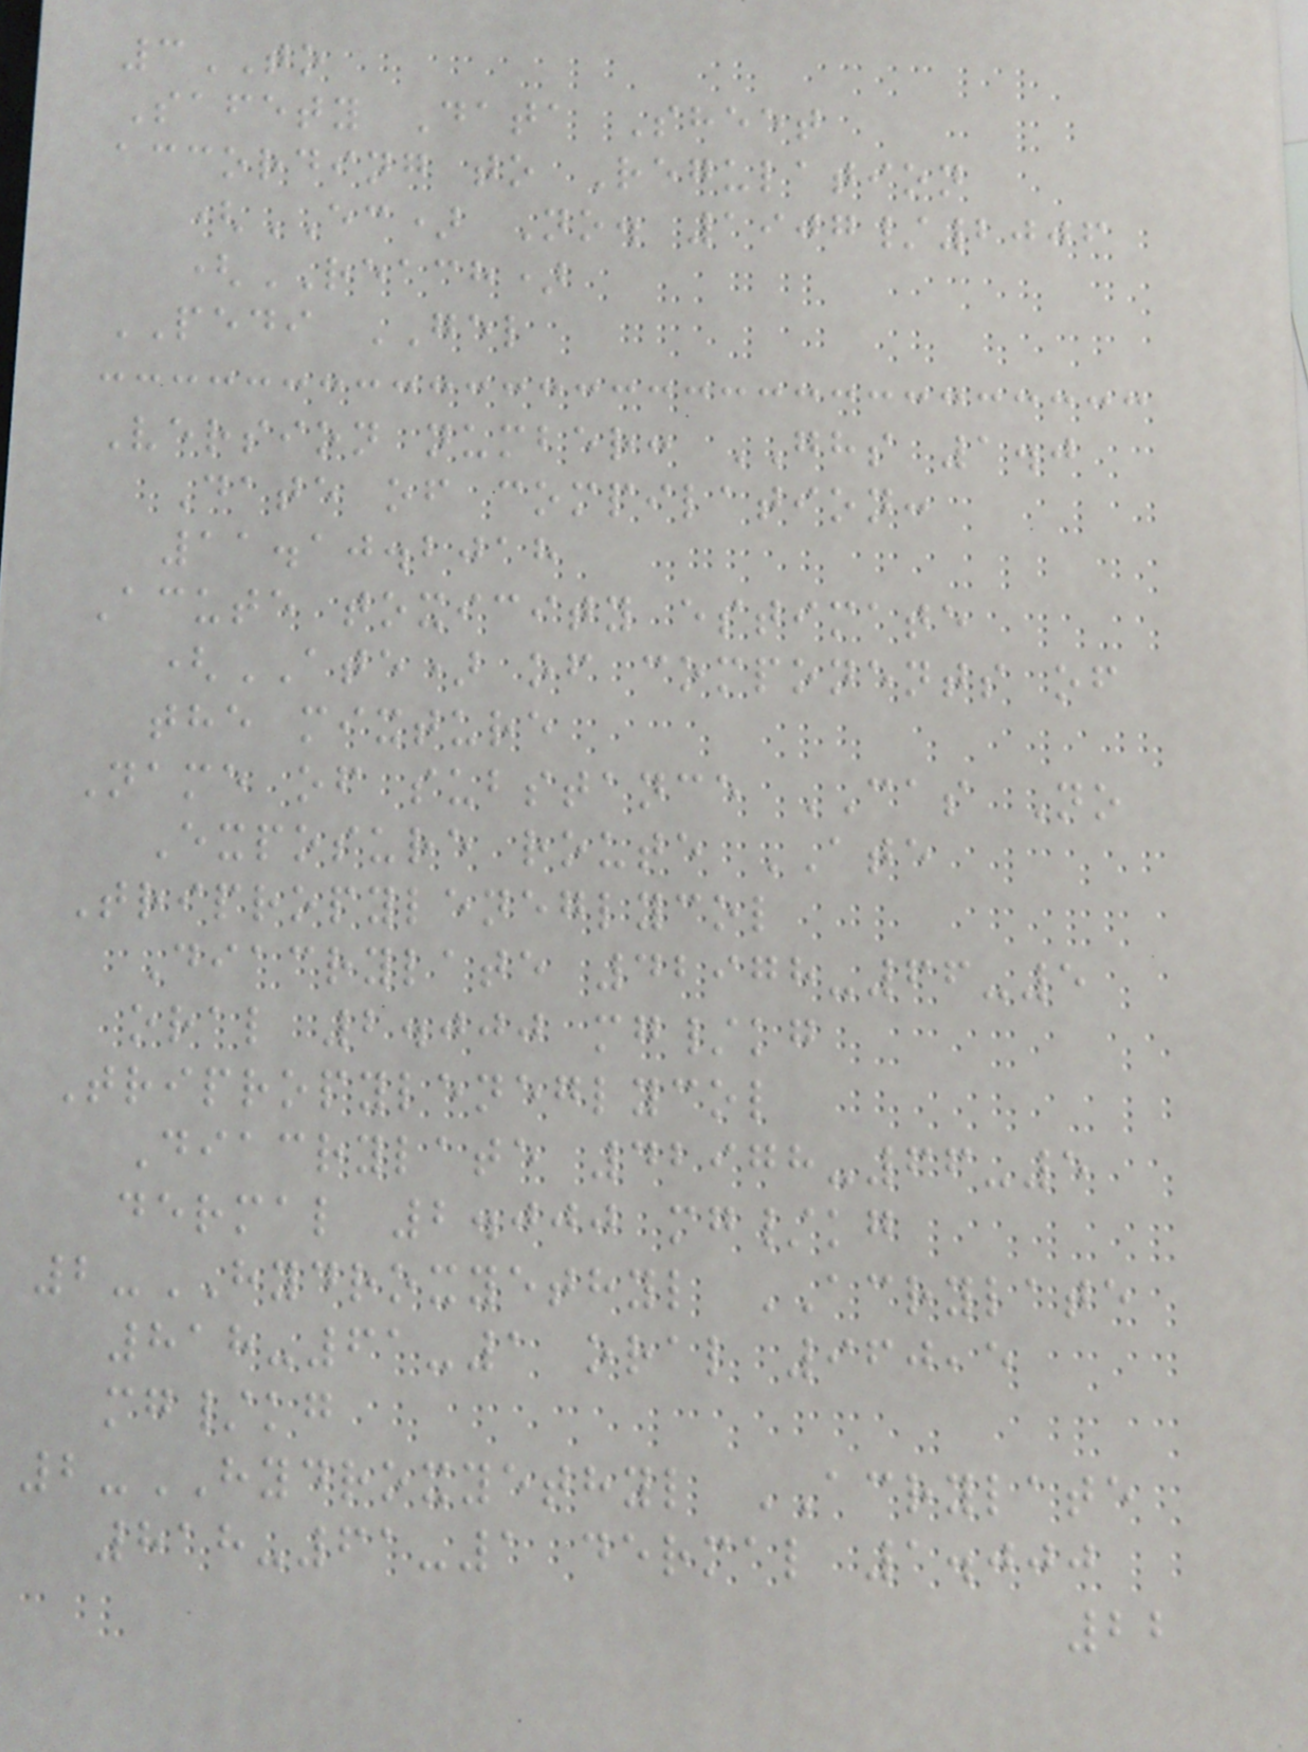3TO
Safety Data Sheet
according to Regulation
(EC) No. 1907/2006
(REACH)
PEDI GEL
Version number: GHS 1.0
Date of compilation:
11.10.2018
Acute toxicity estimate
(ATE) of components of
the mixture
Name of substance CAS No
Exposure route ATE
Tripropyleneglycol
Diacrylate 42978-66-5
oral 2.000 mg/kg
Tripropyleneglycol
Diacrylate 42978-66-5
dermal 2.000 mg/kg
2-HYDROXYETHYL ACRYLATE
818-61-1 oral 960,5
mg/kg
2-HYDROXYETHYL ACRYLATE
818-61-1 dermal 1.000
22
